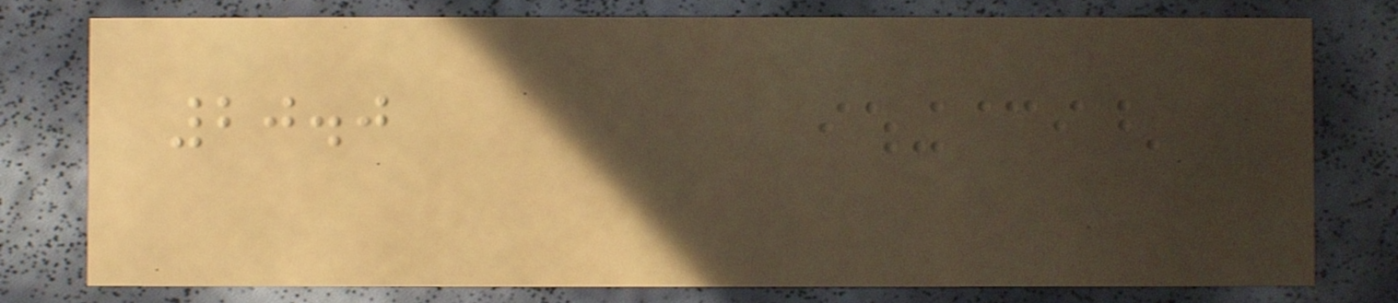20.0
